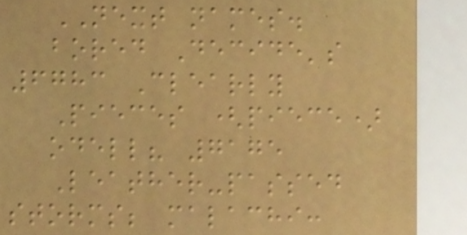NEXT names.
bored Decide's
6783 Clearly
Pieces (piece)
odell? 7175
Leather-passed
storms; malachi:
